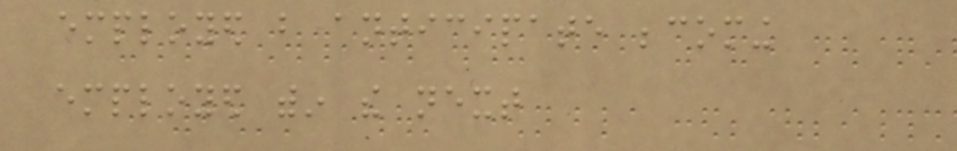employed but anticipate becoming
employed within the next
